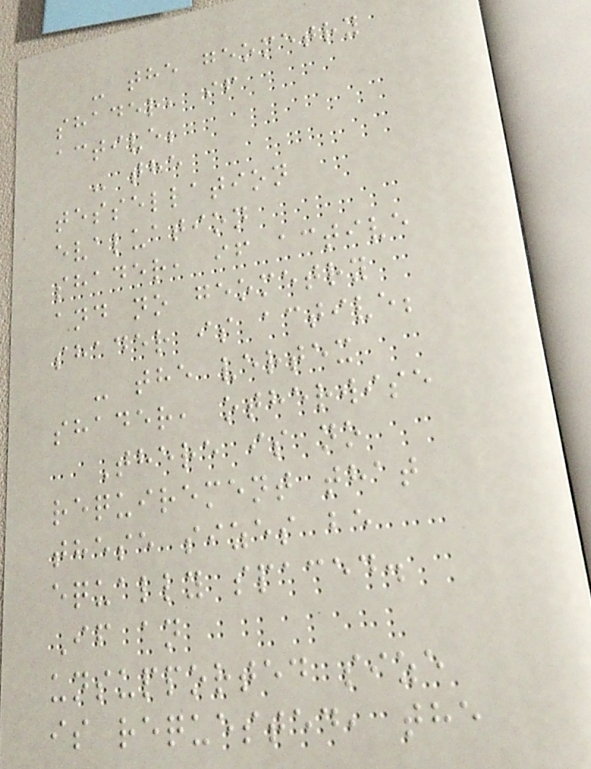- the geometry
shader, if
active;
- the
tessellation
evaluation
shader, if active
and no geometry
shader is active;
- the vertex
shader, otherwise
There is no
requirement that
these sizes be
equally spaced.
If an
unsupported size
is requested, the
